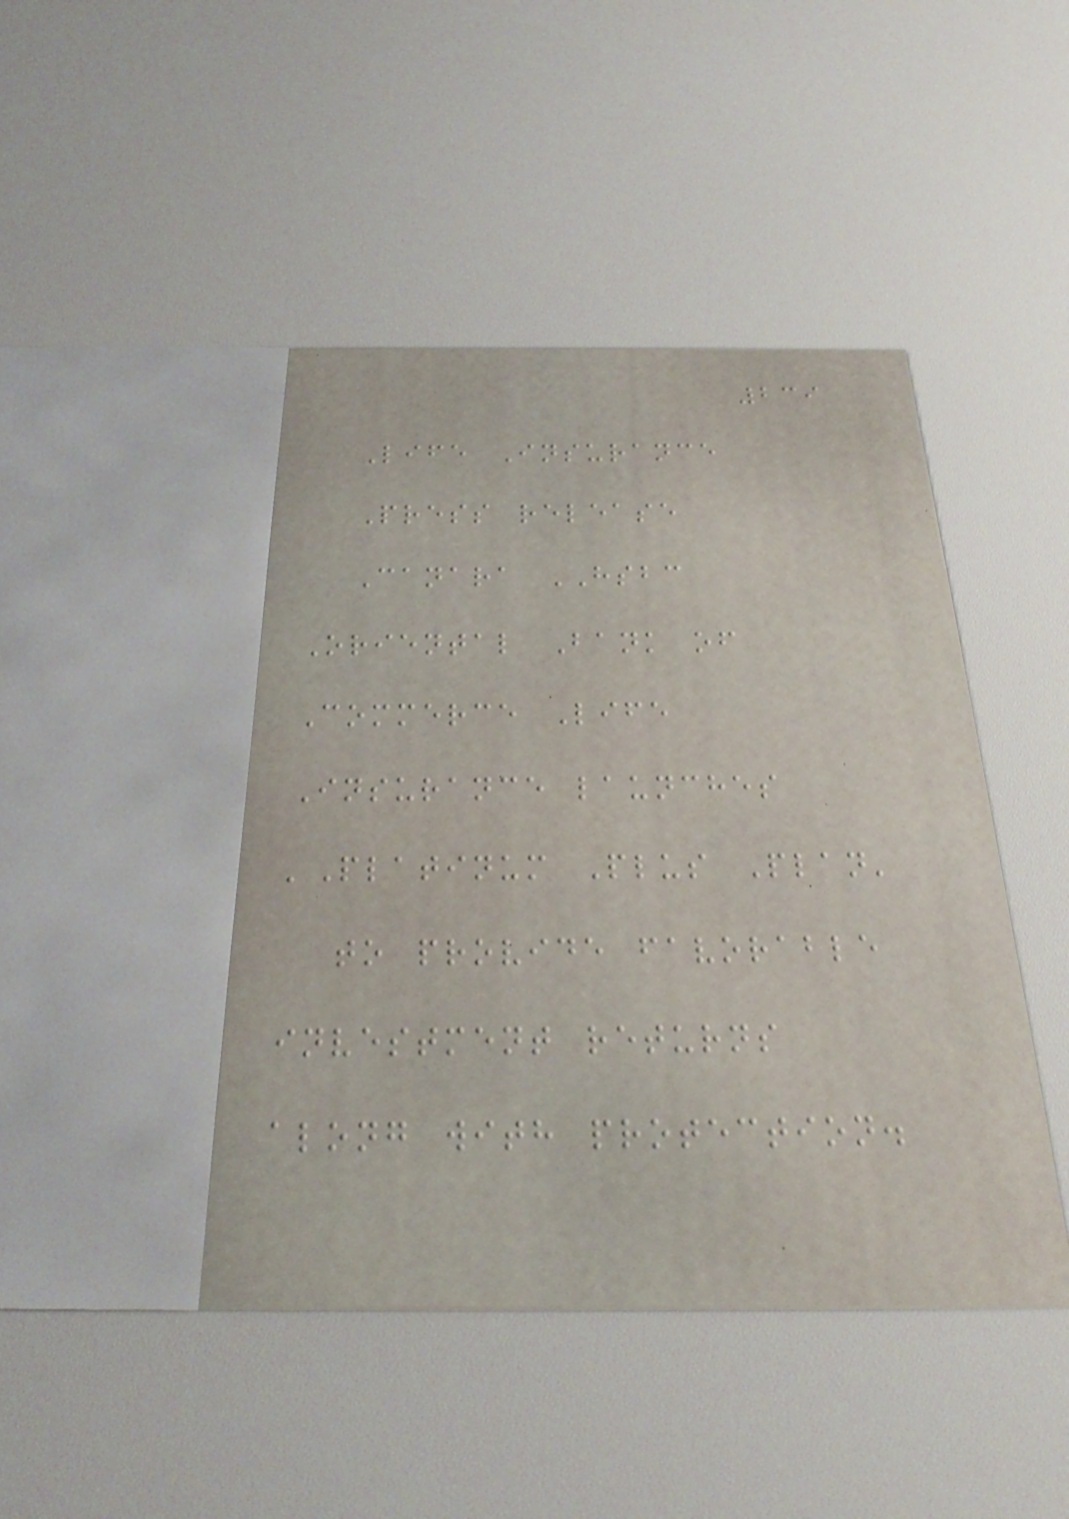239
Life Insurance
Press release
Canara HSBC
Oriental Bank of
Commerce Life
Insurance launches
'Platinum Plus Plan'
to provide favorable
investment returns
along with protection.
